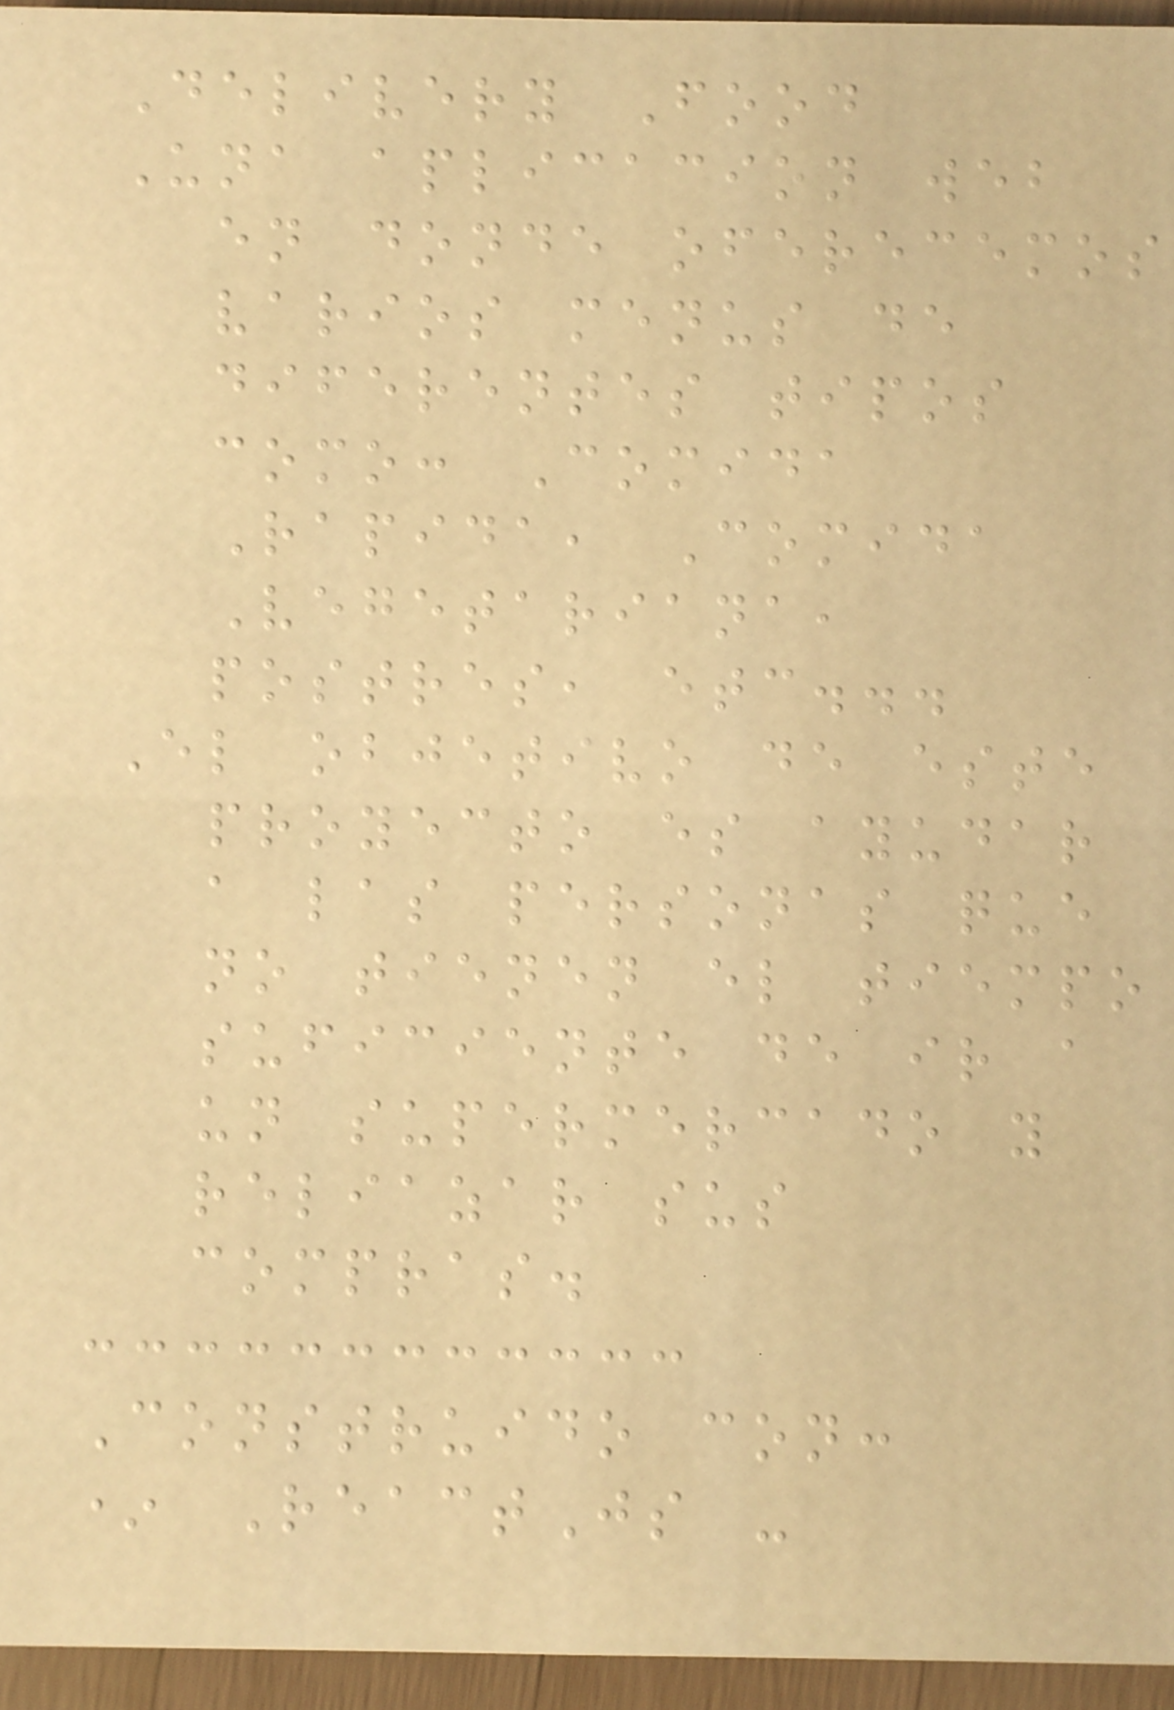Delivery Food
Una aplicacion web
en donde oferecemos
varios menus de
diferentes tipos
como: Comida
Rapida, Comida
Vegetariana,
postres, etc...
El objetivo de este
proyecto es ayudar
a las personas que
no tienen el tiempo
suficiente de ir a
un supermercado y
reliazar sus
compras.
Construido con:
* ReactJs -
